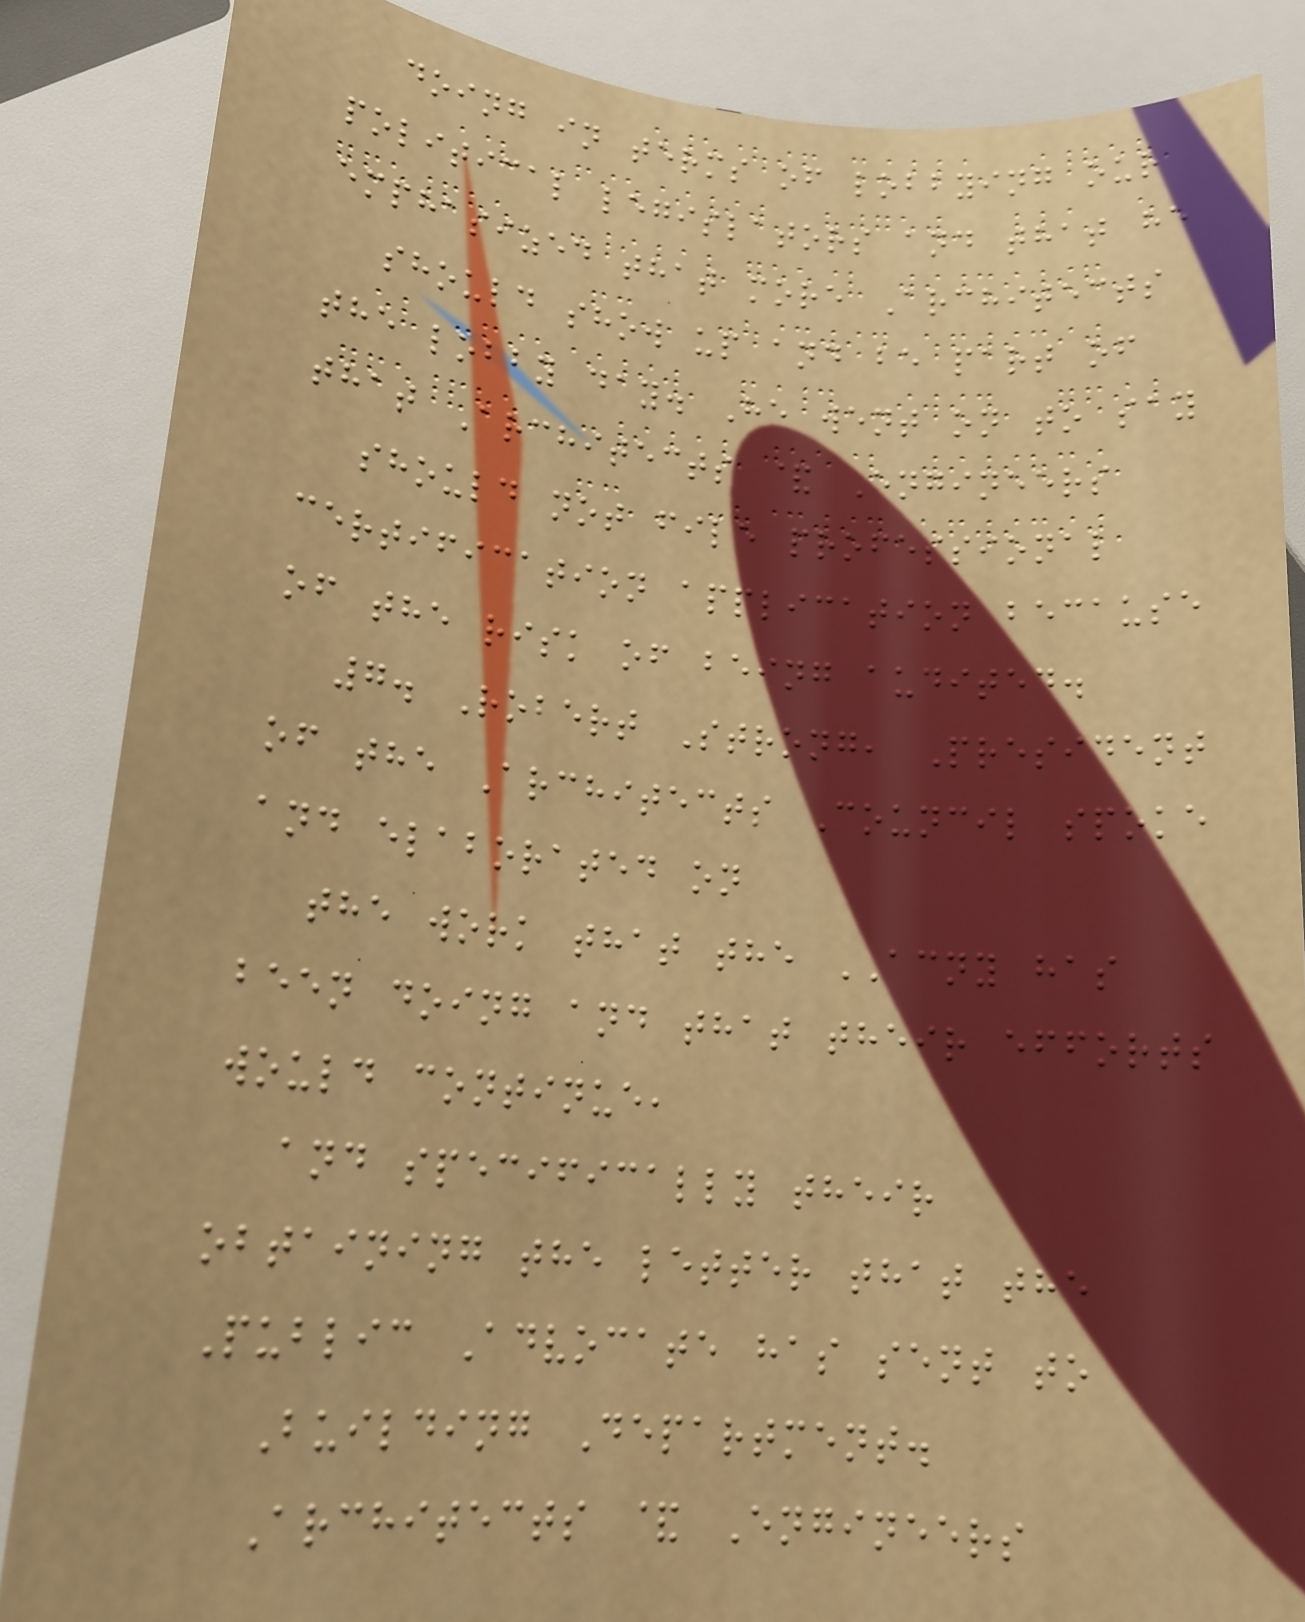doing in terms of lobbying our
political legislators and that he
emphasized that more Architects
should show up and be part of
the lobby day. He went on to say
that Architects & Engineers
should not file professional
certification application because
of the risk of being audited.
7. Robert Strong, President
of the Architects Council spoke
and elaborated on
the work that the ACNY has
been doing and that their efforts
would continue,
and specifically their
obtaining the letter that the
Public Advocate has sent to
Building Department.
Architects & Engineers
